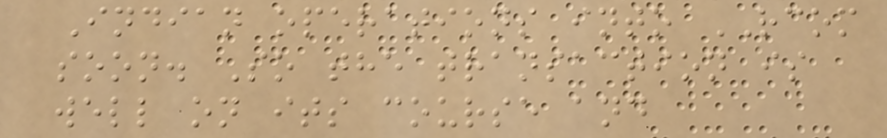Indian operations into RCOM
soon. So the transaction is
well on its course and
